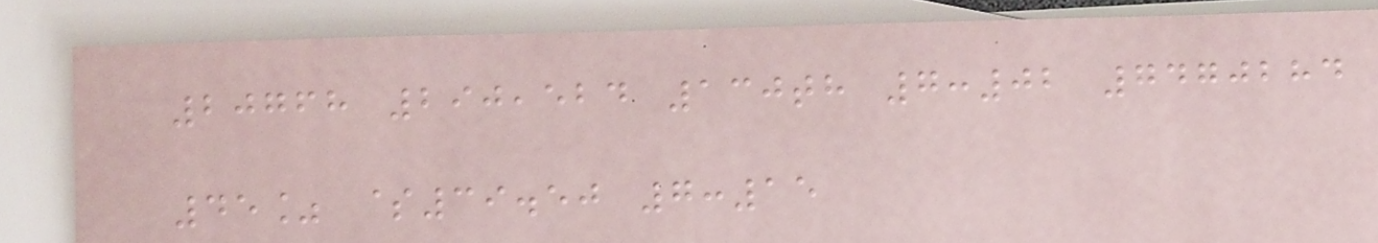20768 290,524 130th 7:02 7470284
45% $39.50 7:15
